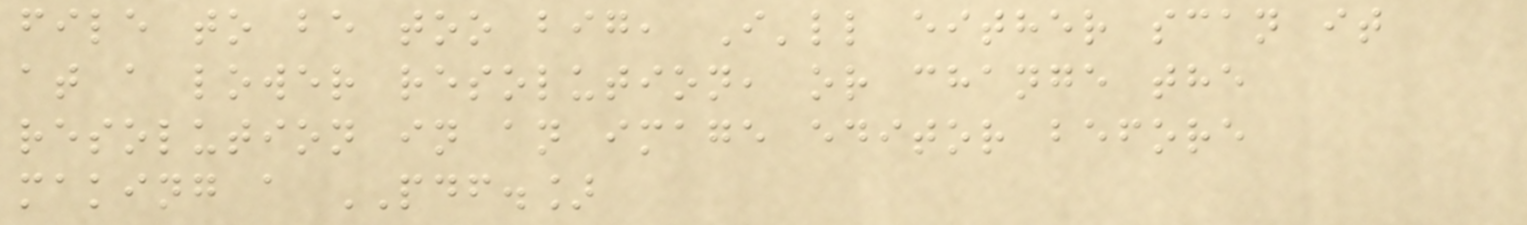file to be too big, I'll either scan it
at a lower resolution, or change the
resolution in an image editor before
making a PDF.]
